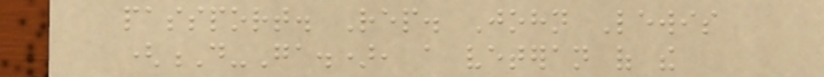passport. Rep. John Lewis
(D-Ga.), a veteran of the
